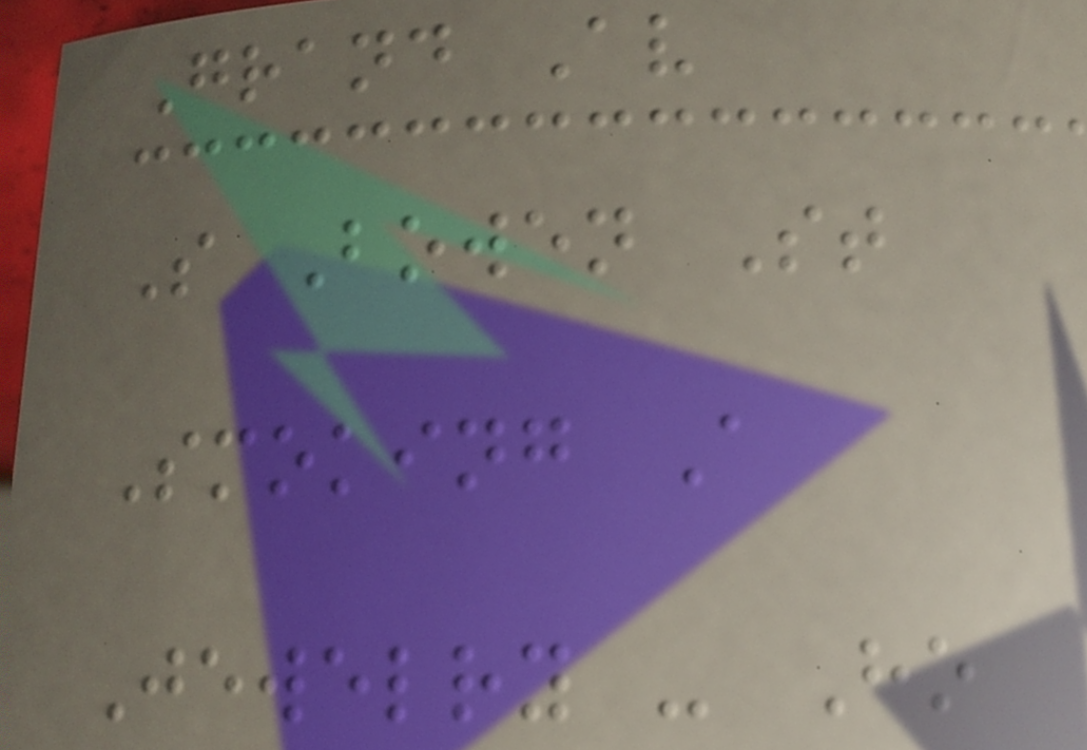Grand Av
S Bowen St
Smoking A
Jewelry - Ho
